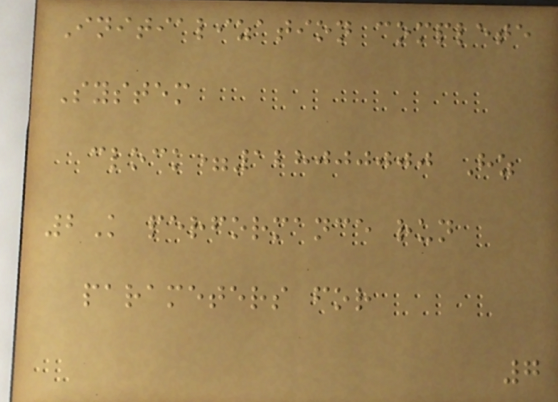Initialization complete
System
clock=128000000 Hz
2K performance run
parameters for
7
